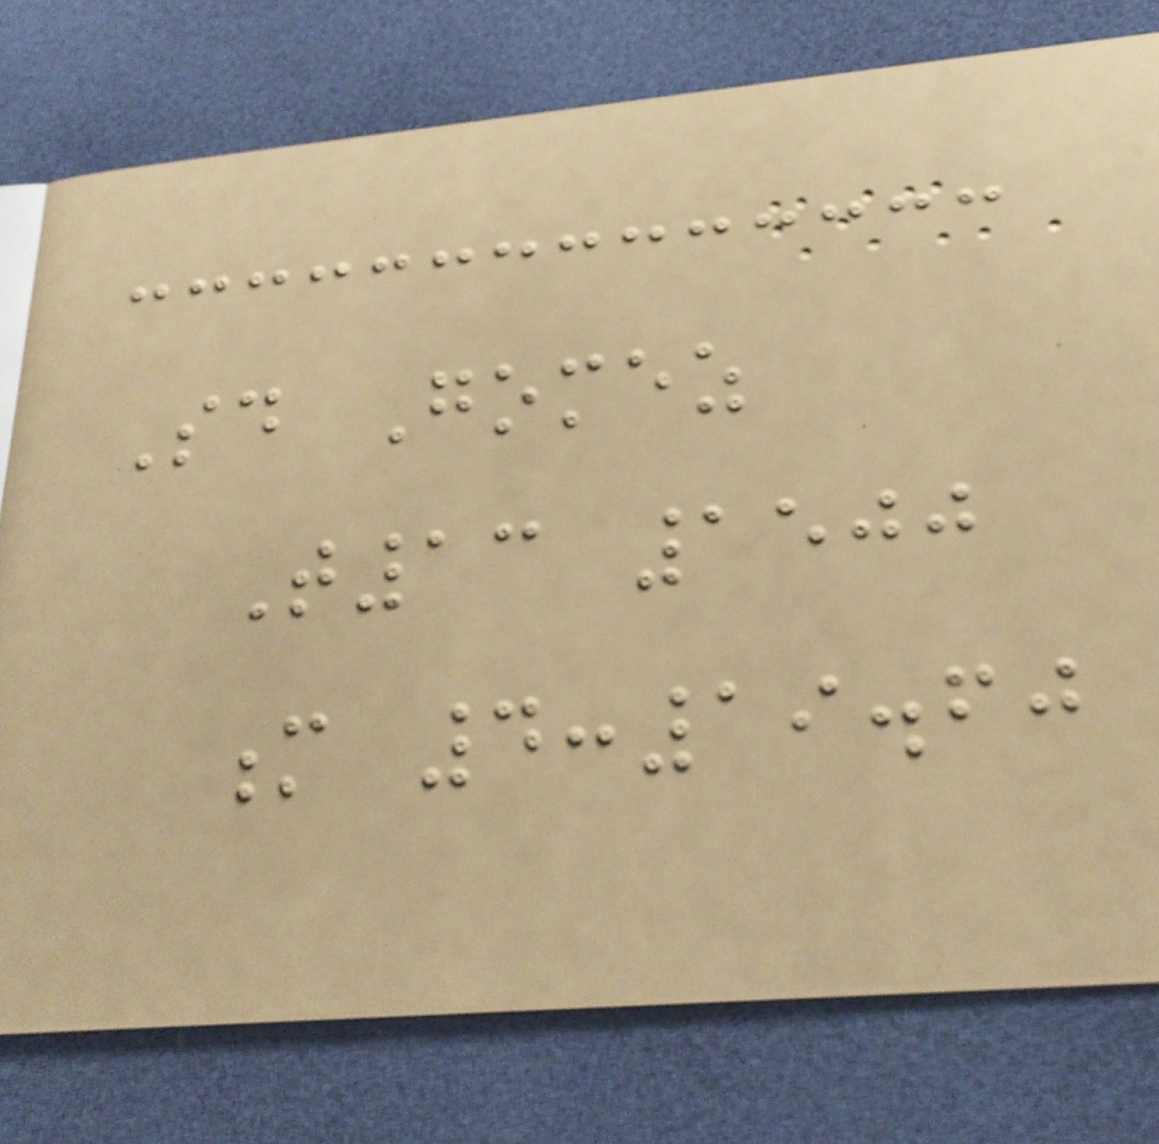Said Gomez
T13 1500
m 4:19.60
